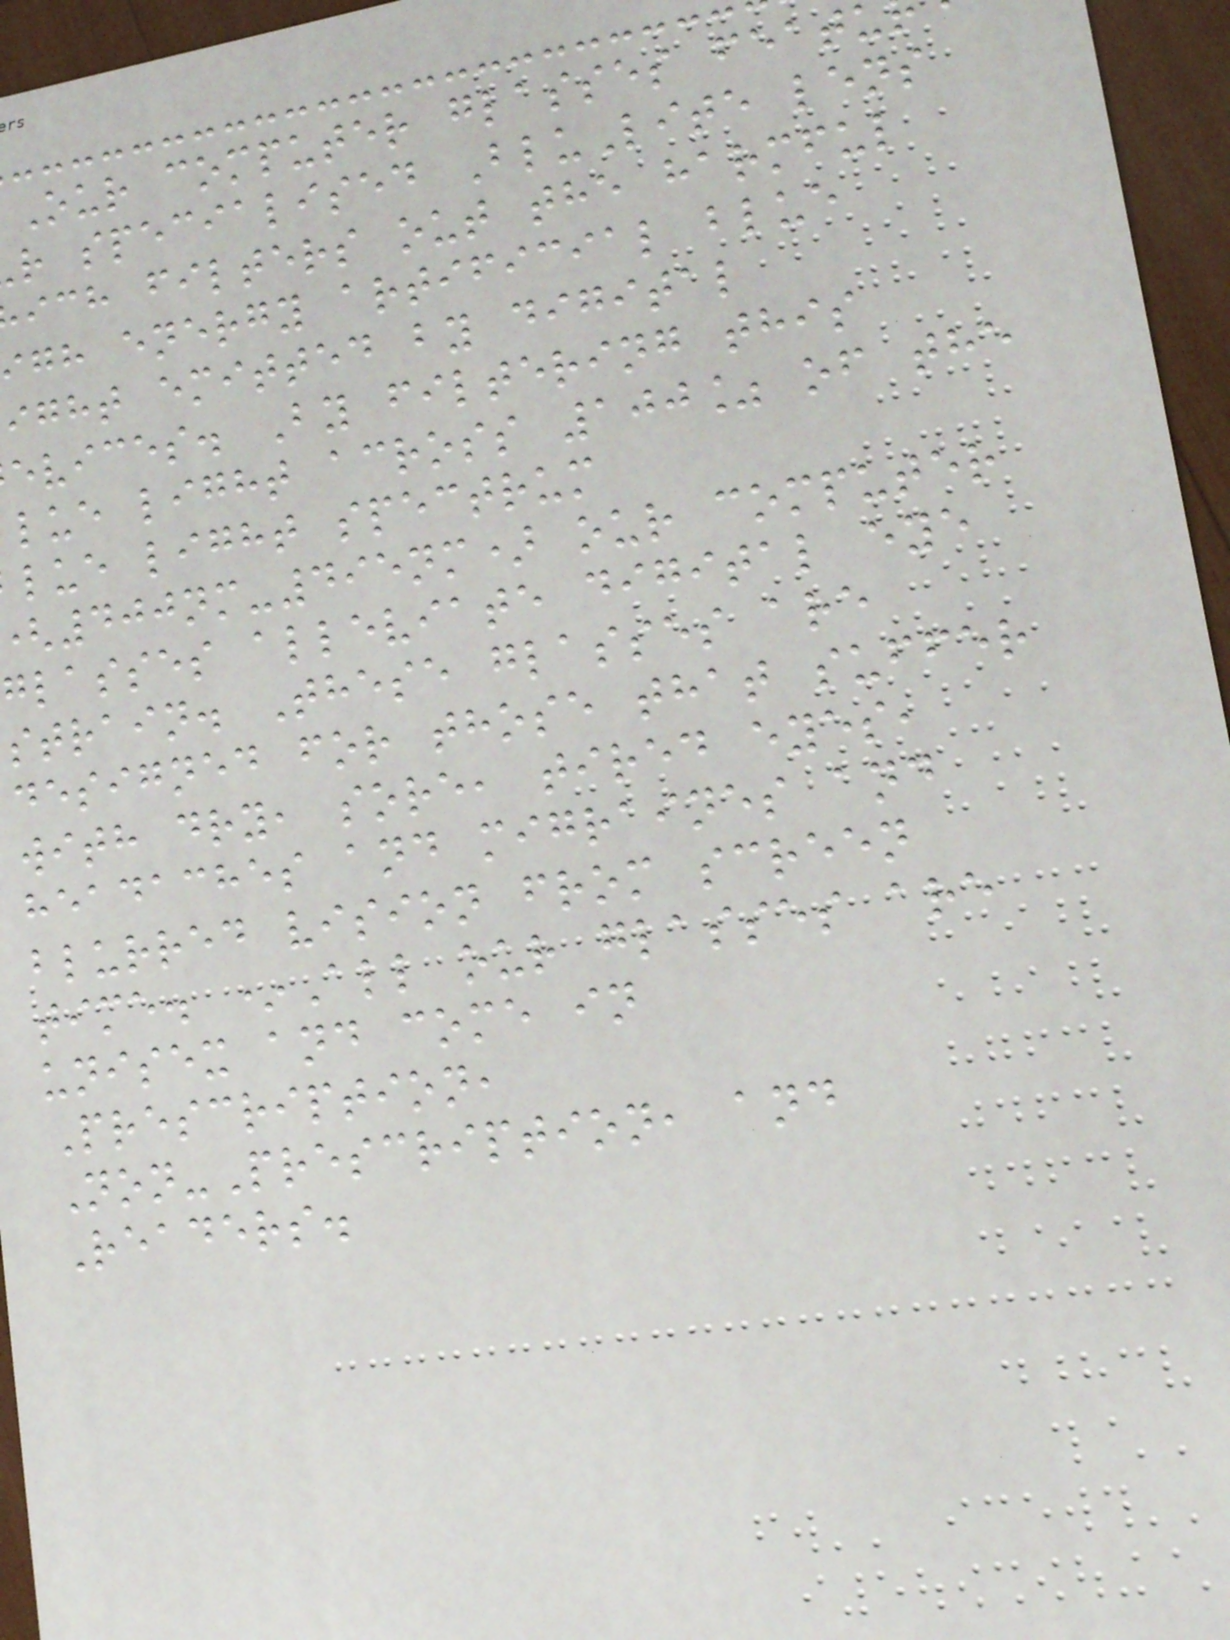Our computer glasses feat
r specialised BluLite lens
ich filters out the harmful
gh energy artificial blue
ight emitted by digital
evices. By filtering this
lue light across 100% of the
lue light spectrum
400nm-495nm) our computer
glasses alleviate digital eye
strain. These glasses are
designed for those that suffer
with dry, sore, tired eyes,
headaches and migraines and
blurred vision from screen
time. *All our glasses are
unisex and come in
Prescription,
Non-Prescription, and
Readers.
